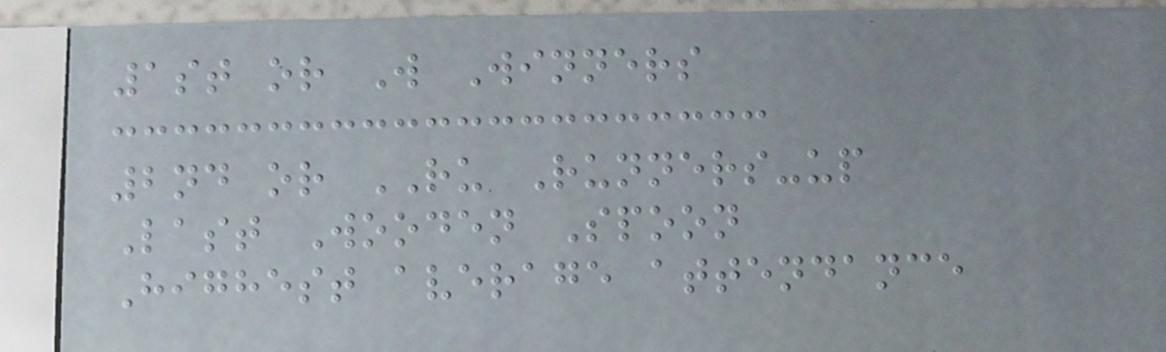1st or W Winners
2nd or RU Runners-up
Last Wooden Spoon
Highest average attendance
